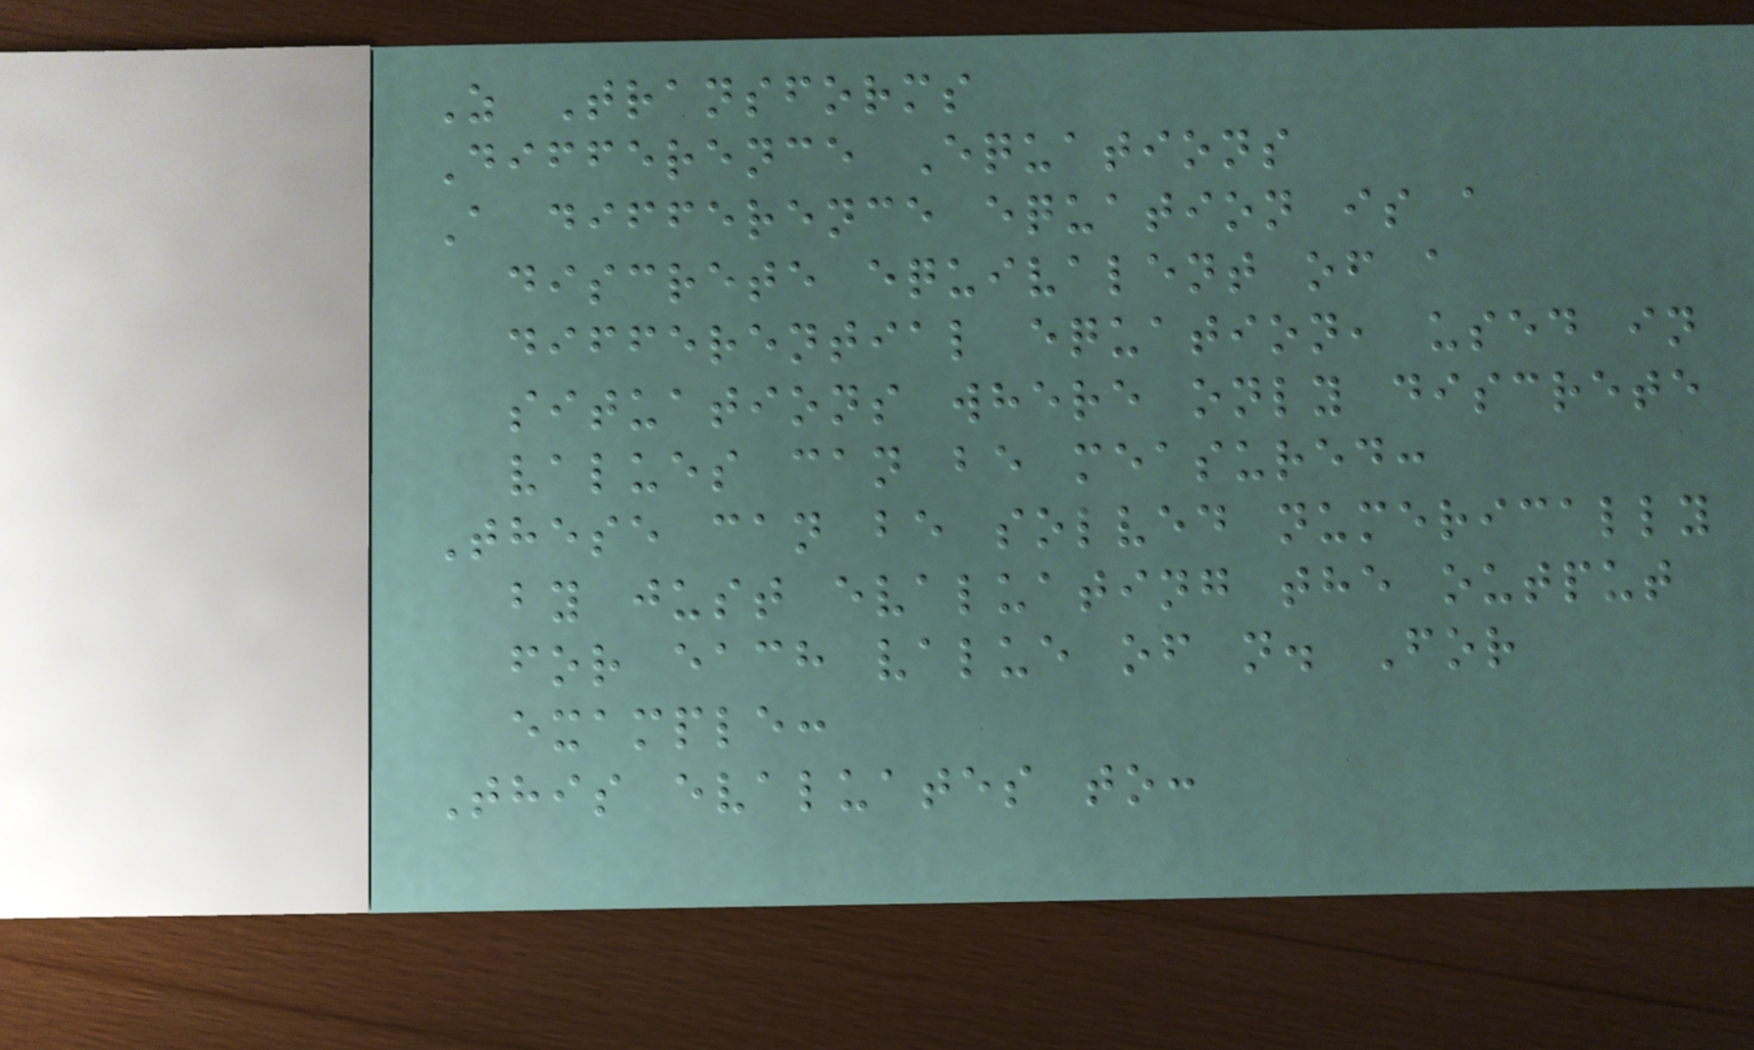Z Transforms
Difference Equations
A difference equation is a
discrete equivalent of a
differential equation, used in
situations where only discrete
values can be measured:
These can be solved numerically
by just evaluating the output
for each value of n. For
example:
This evaluates to:
